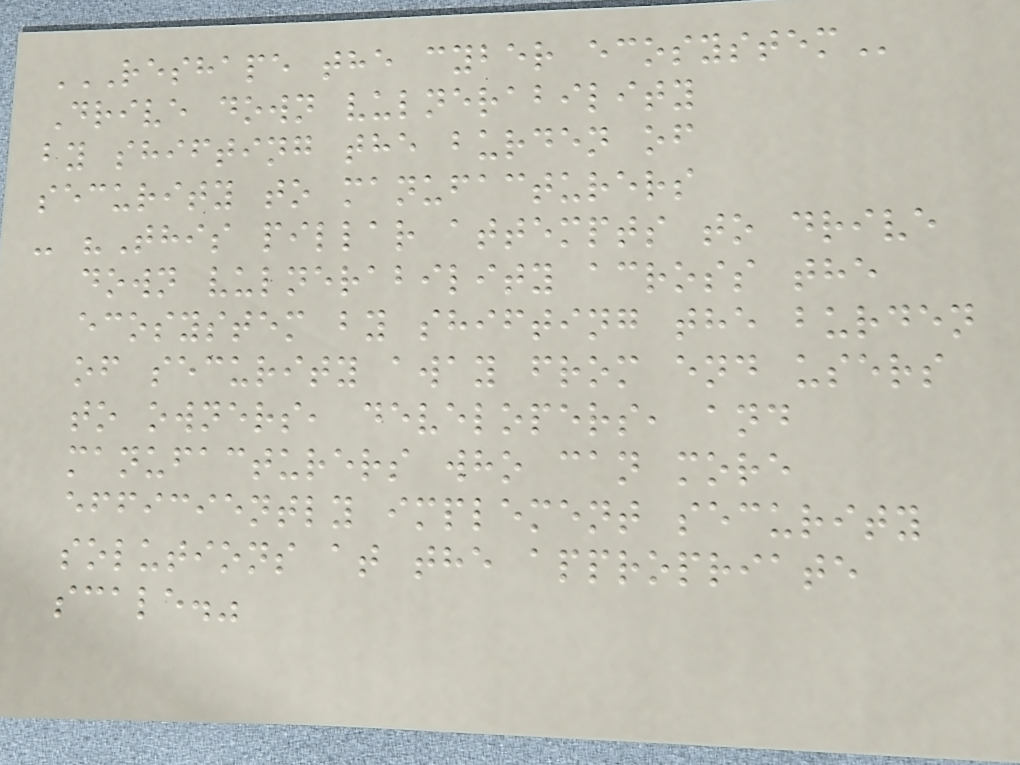RESHAPE THE CYBER ECOSYSTEM
Drive down vulnerability
by shifting the burden of
security to manufacturers
- "This pillar attempts to drive
down vulnerability across the
ecosystem by shifting the burden
of security away from end users
to owners, developers, and
manufacturers who can more
efficiently implement security
solutions at the appropriate
scale."
